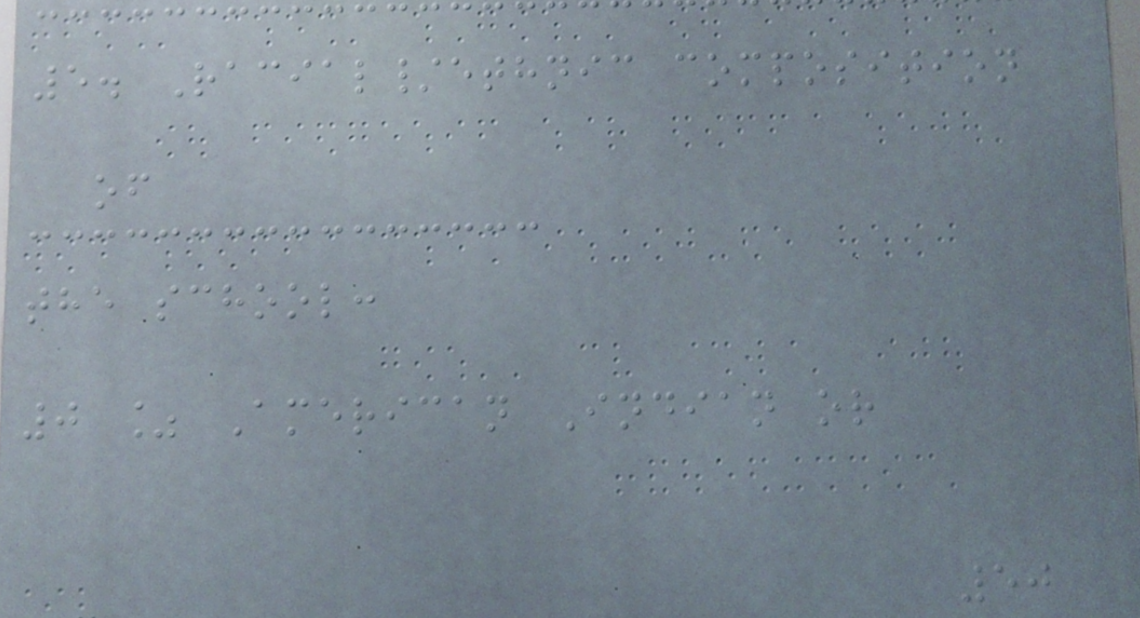5. Racial/ethnic composition
of
the school:
0 % American Indian or
50
